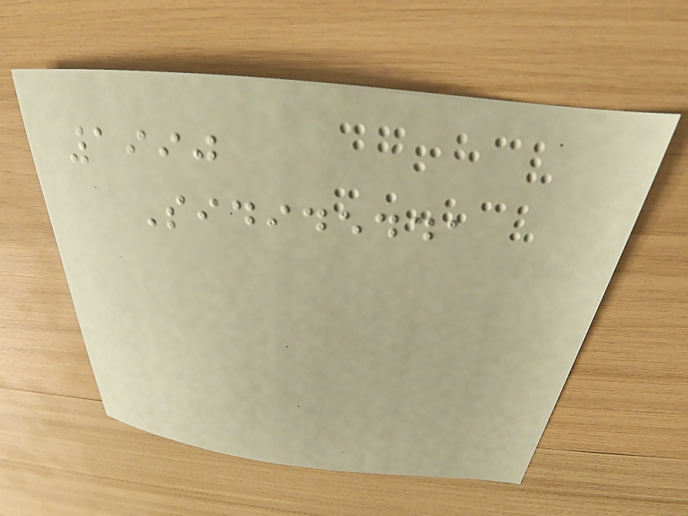1990
Sididedda
